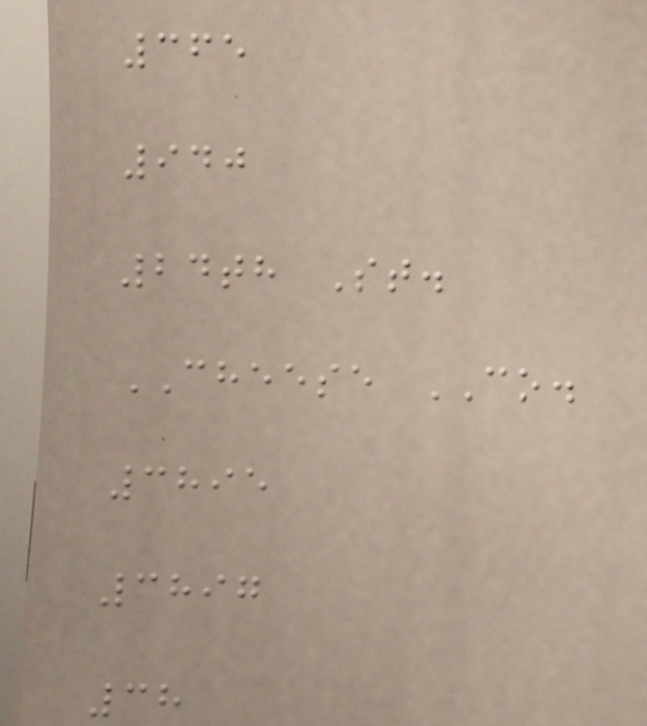365
940
24th St.
CHEESE CO.
3895
3897
38
